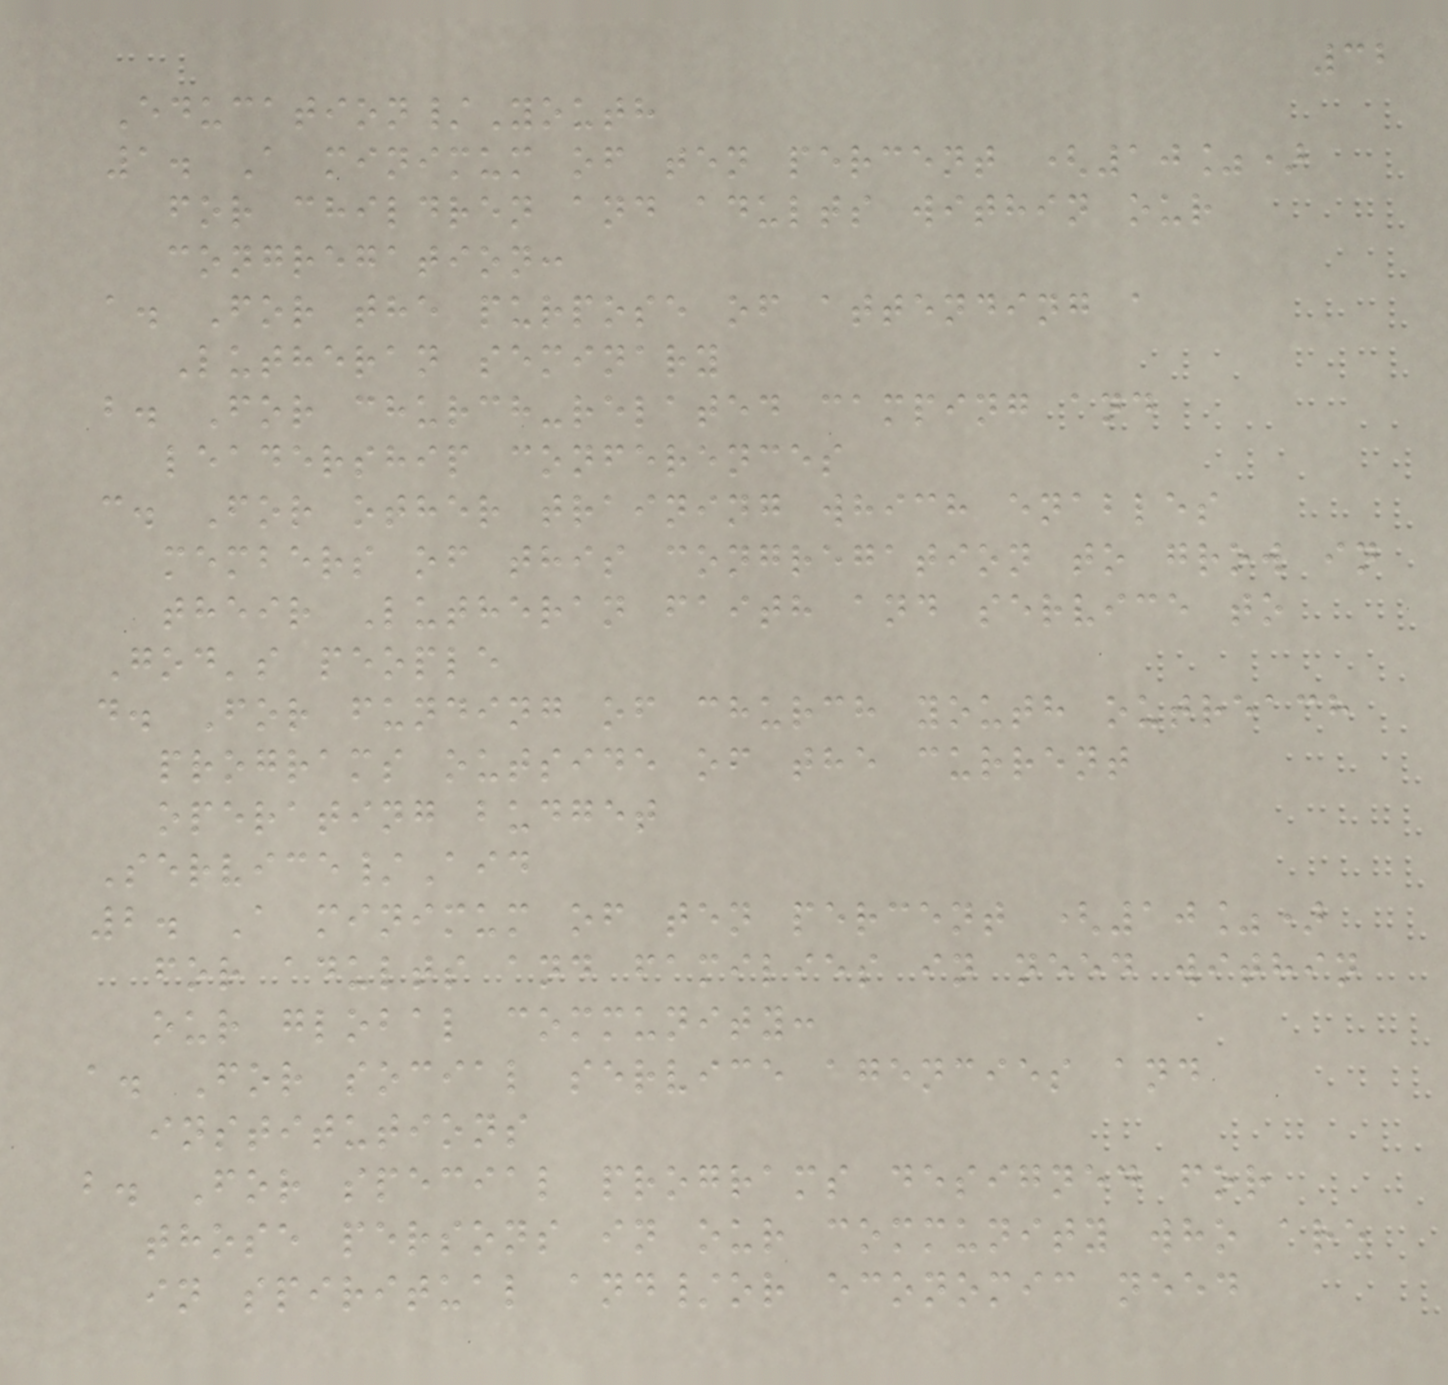32
Education/Youth
1. A minimum of ten percent (10%)
for children and adults within our
congregation:
a. For the purpose of attending a
Lutheran seminary
b. For church-related camping and
leadership conferences
c. For other training which enables
members of this congregation to grow in
their Lutheran faith and service to
God's people
d. For funding of church youth outreach
programs outside of the current
operating budget
Service/Aid
2. A minimum of ten percent (10%)
for adults and families in need within
our global community:
a. For social service agencies and
institutions
b. For special programs designed for
those persons in our community who are
in spiritual and/or economic need
